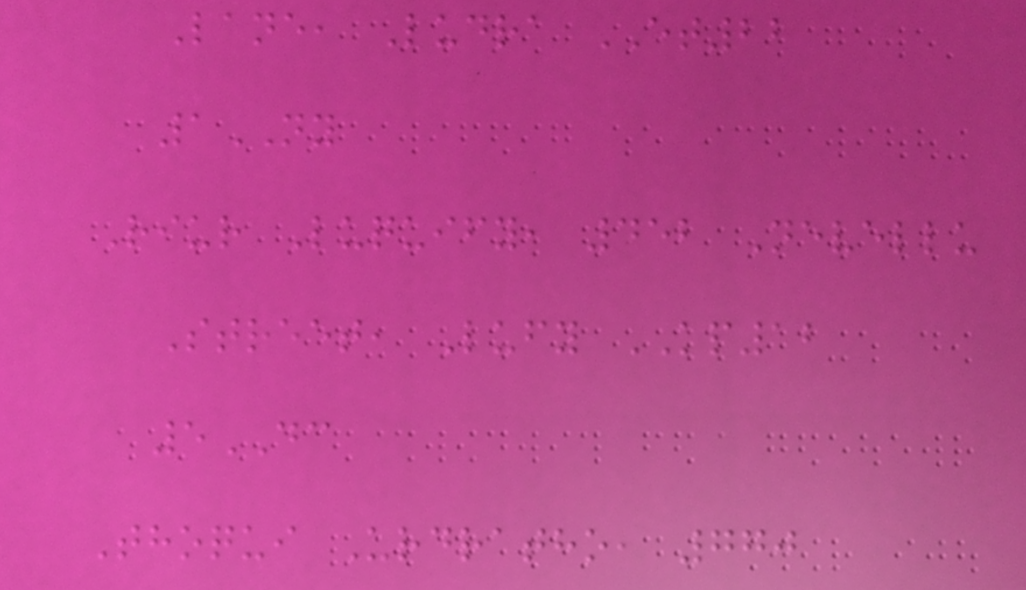Lane, Ludra ET22
1NY
Riur Luquify, 452 Nevellu
Street, Lufy KP12
5DC
Thoqui Urdratho, 770
